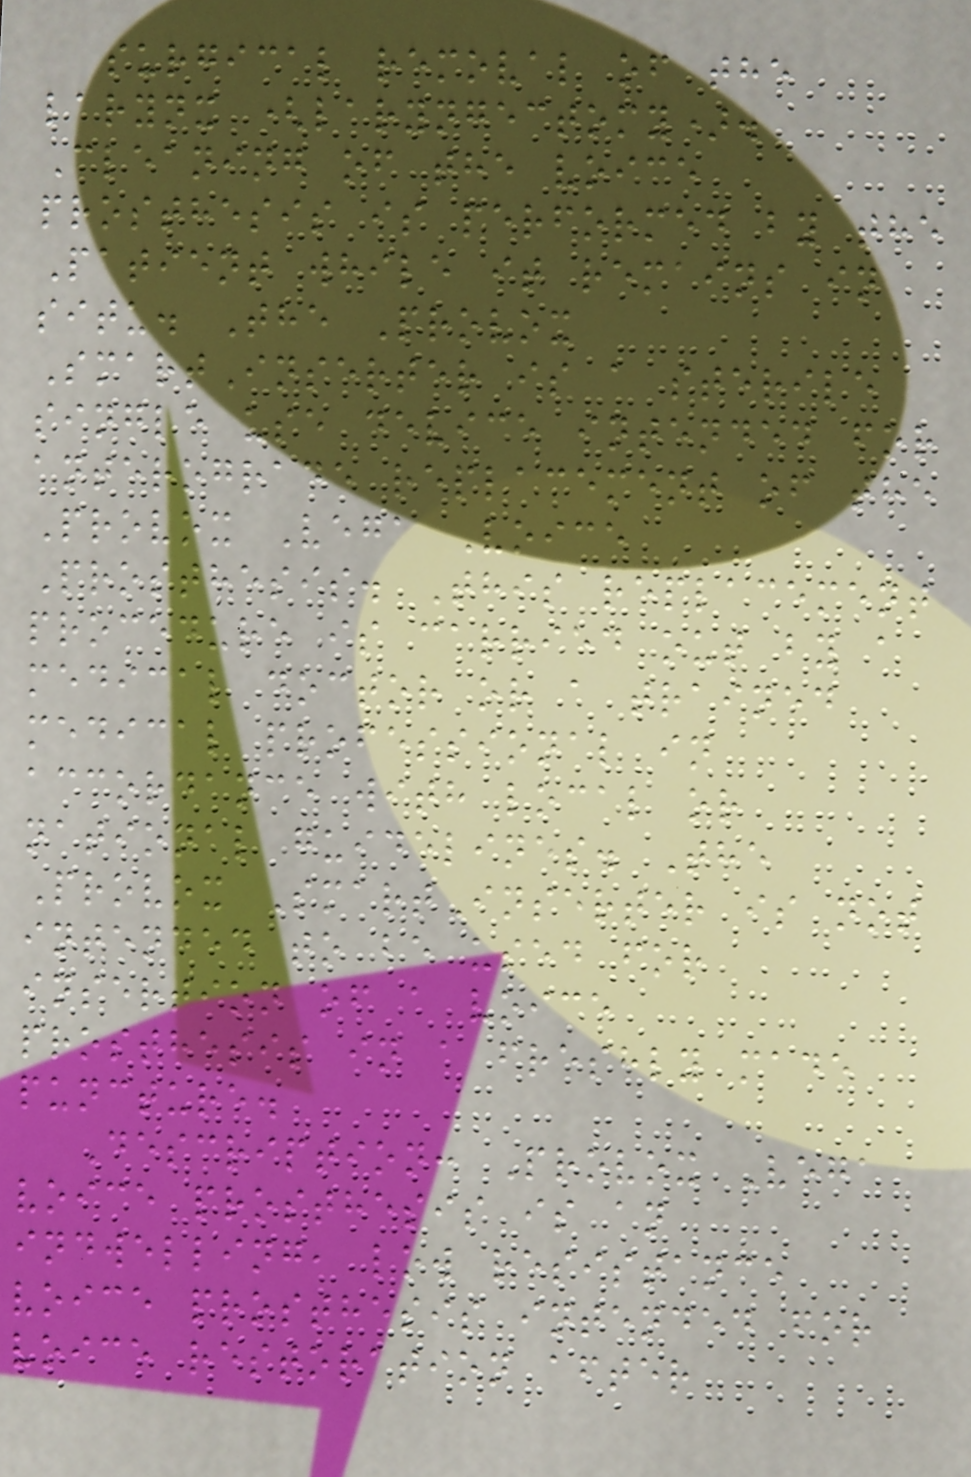surgical removal of the
larynx (laryngectomy).
Cleaning of the voice
prosthesis is performed by the
Patient while it remains in
situ. The Provox
SmartInserter is a sterile
single use device intended for
anterograde replacement of the
Provox Vega Voice
Prosthesis. This replacement
procedure is carried out by a
medical doctor or a trained
medical professional in
accordance with local or
national guidelines. The
Provox SmartInserter is not
intended to be used for
insertion of a voice
prosthesis in a freshly made
puncture.
Description: Provox Vega
voice prosthesis is an
indwelling, low resistance
voice prosthesis intended for
voice restoration after
